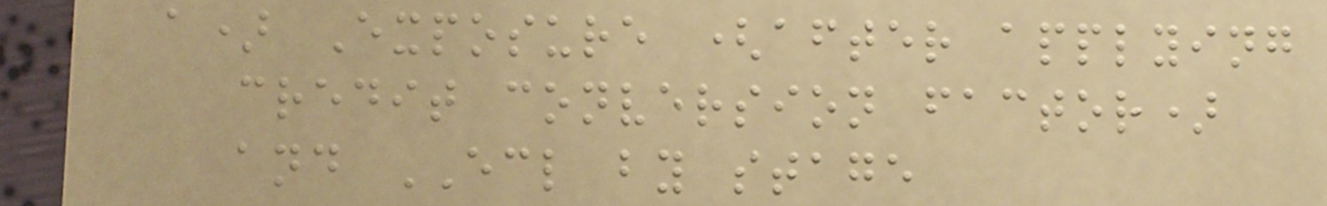a) Exposure (after applying
credit conversion factor)
and ECL by stage
